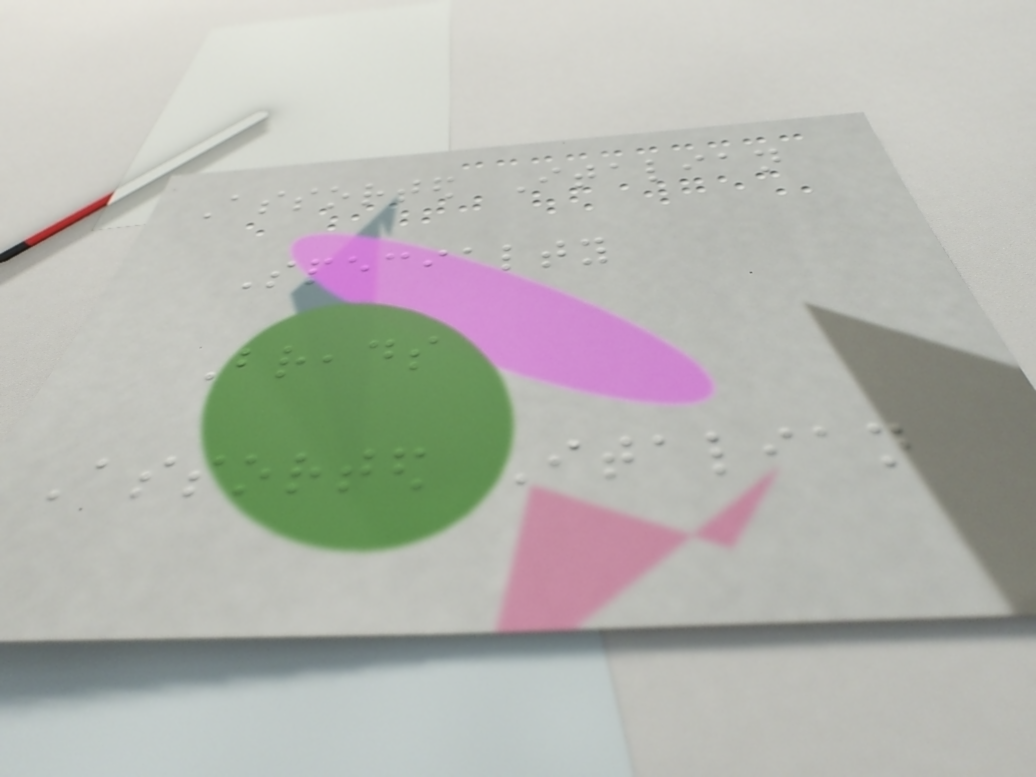Assorted Italian
Specialty
Breads
Assorted Italian
